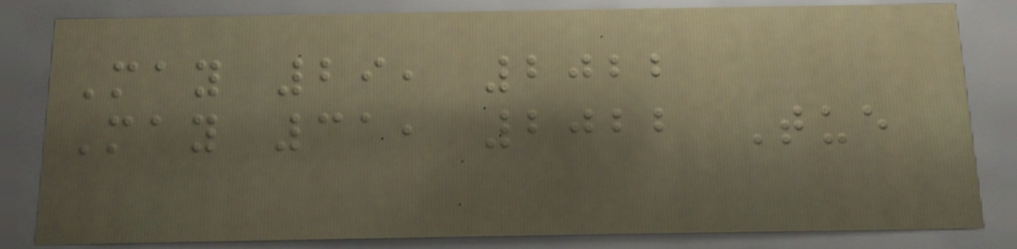May 29, 2022
May 31, 2022 Tue
